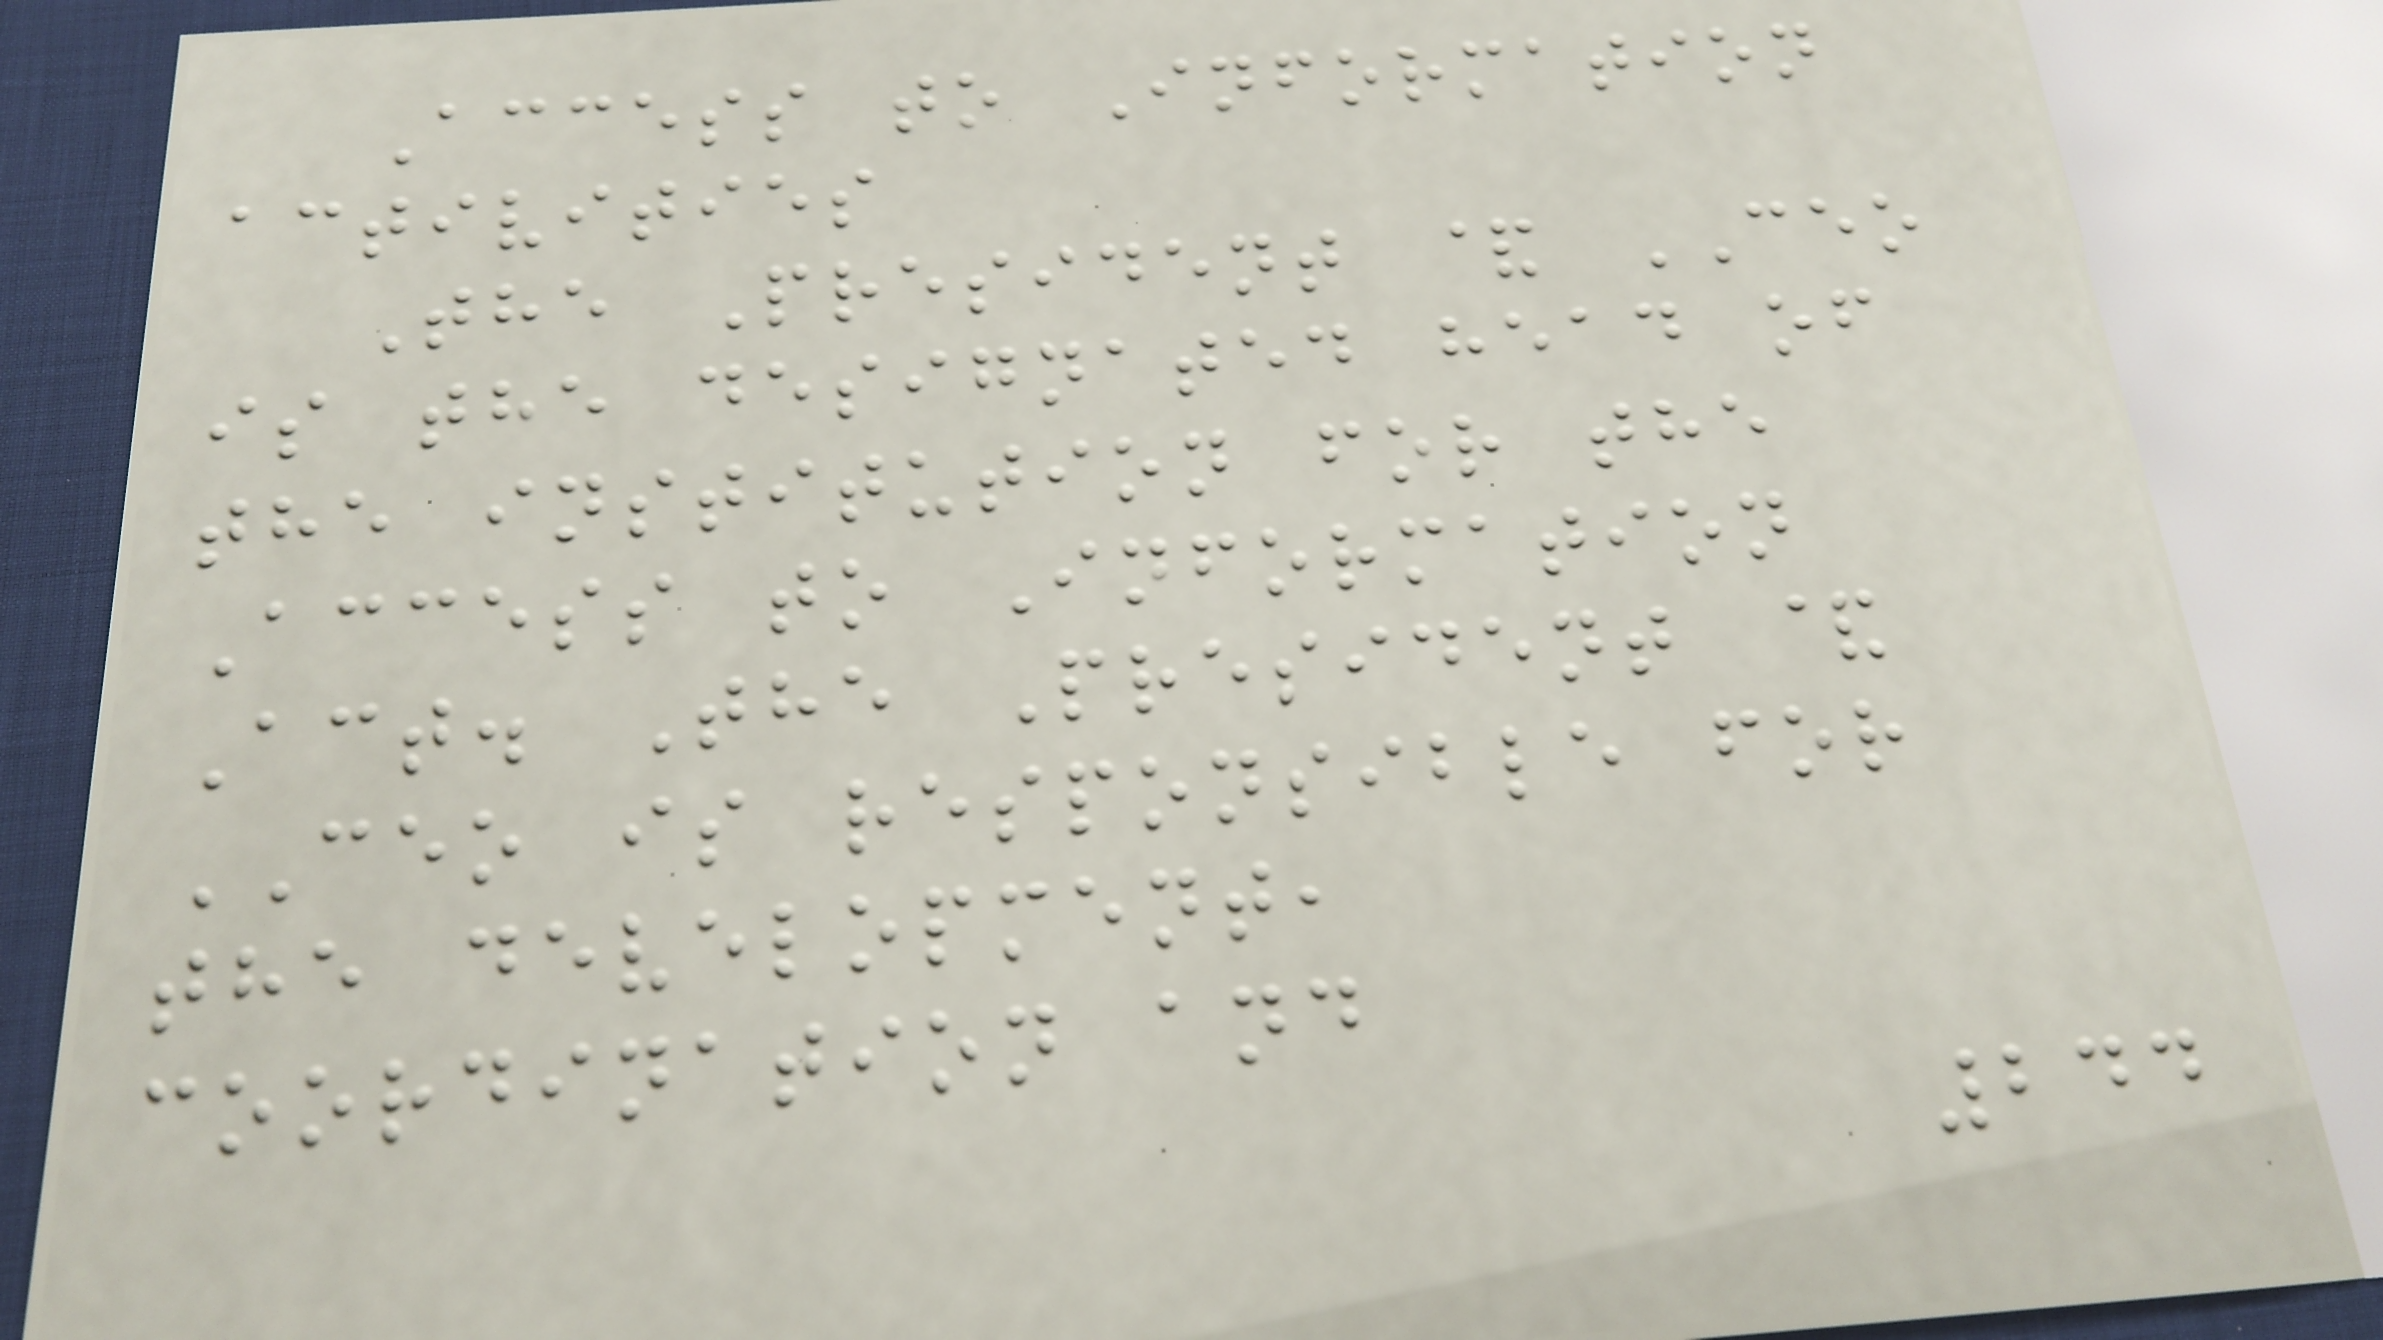Access to Information
activities
The President & CEO
is the designated head of
the institution for the
Access to Information
Act. The President &
CEO is responsible for
the development,
coordination and
244
